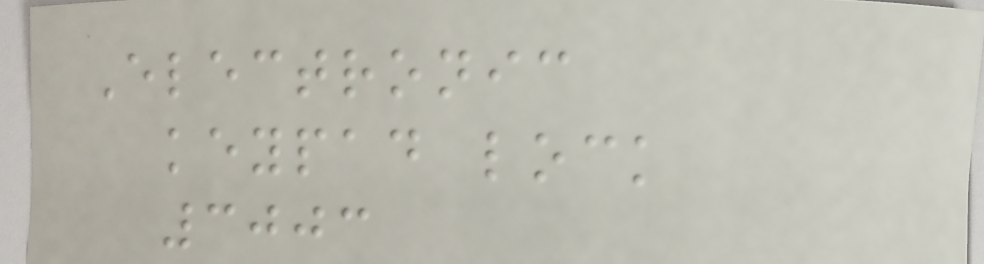Electronic
keypad lock
3003
